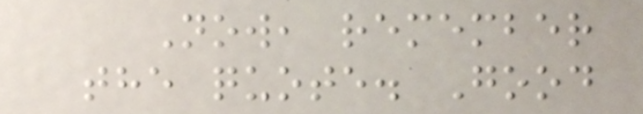Now, remember
the quote. Good
